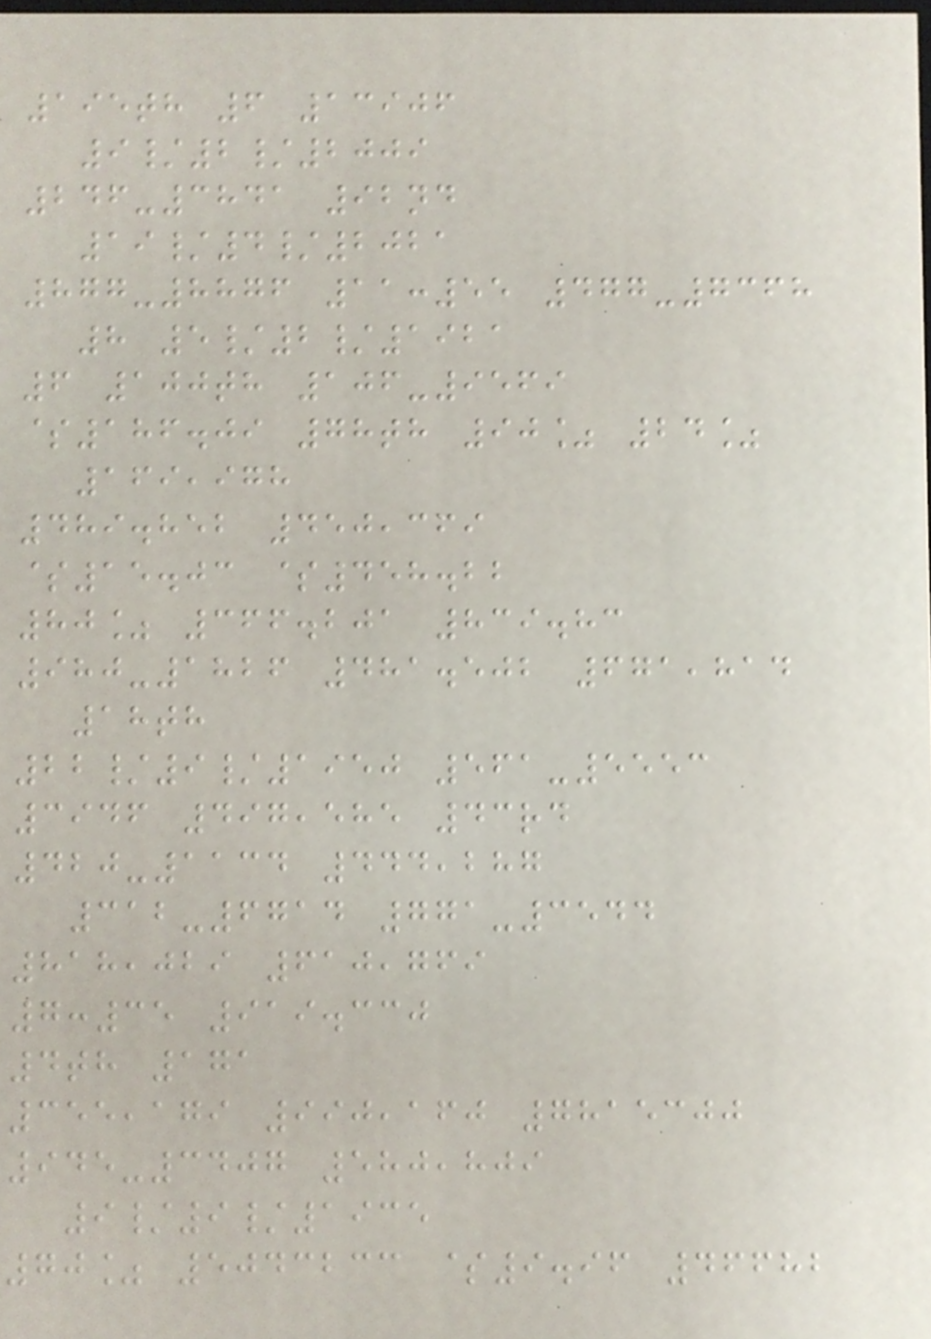195th 6 13906
9/2/2009
246-3841 92nd
19/4/2021
877-8876 11:55 477-7368
8 5/2/1921
6 100th 106-9569
$186.09 78th 90% 24%
169,978
489.852 450,369
$15.03 $458.22
80% 366.201 839.83
980-1826 481.502 671,814
18th
22/9/1950 561-5553
3946 497,585 43rd
420-1134 444,287
312-6714 771-3544
818,029 610,769
7:35 919.330
4th 171
355,179 990,160 7815300
945-3407 580,809
9/9/1935
70% 5043233 $9.96 46682
